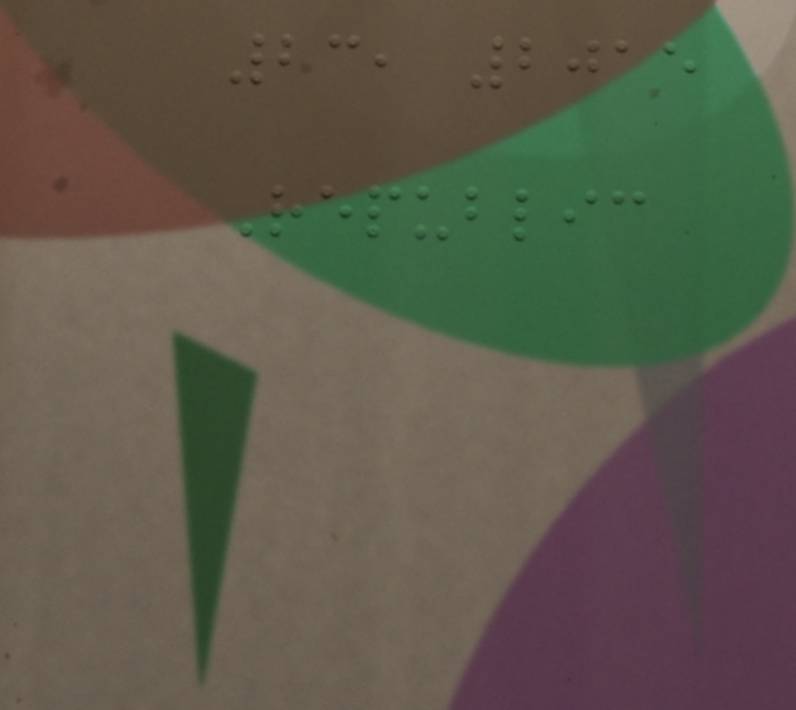23, 2015
Republic
